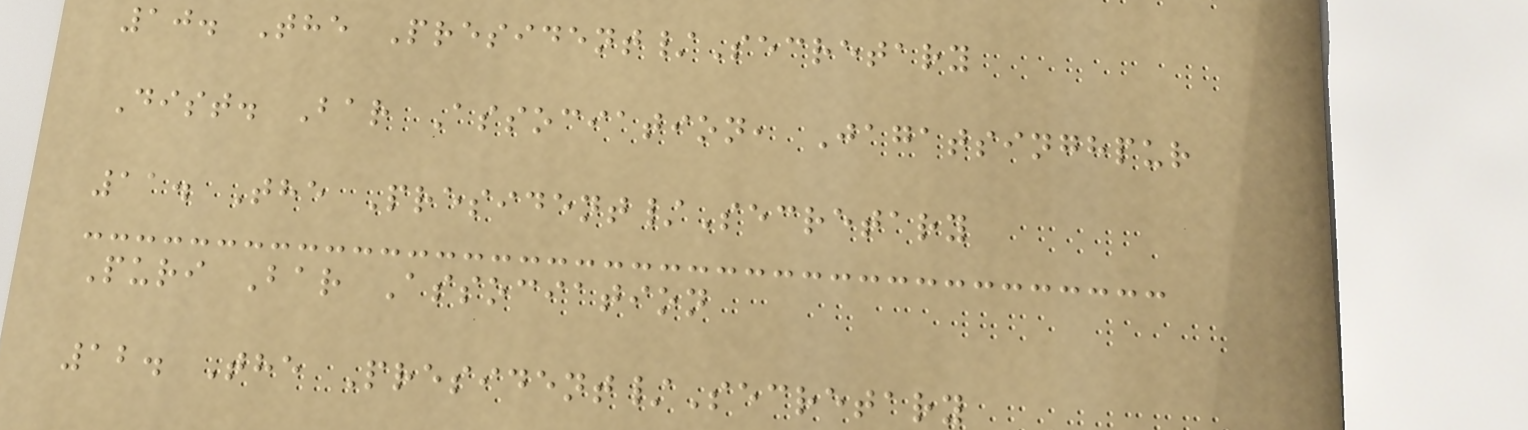10. The President/Secretary
Dist. Bar Association, Jagatsinghpur
11. The President/Secretary
Puri Bar Association
12. The President/Secretary
